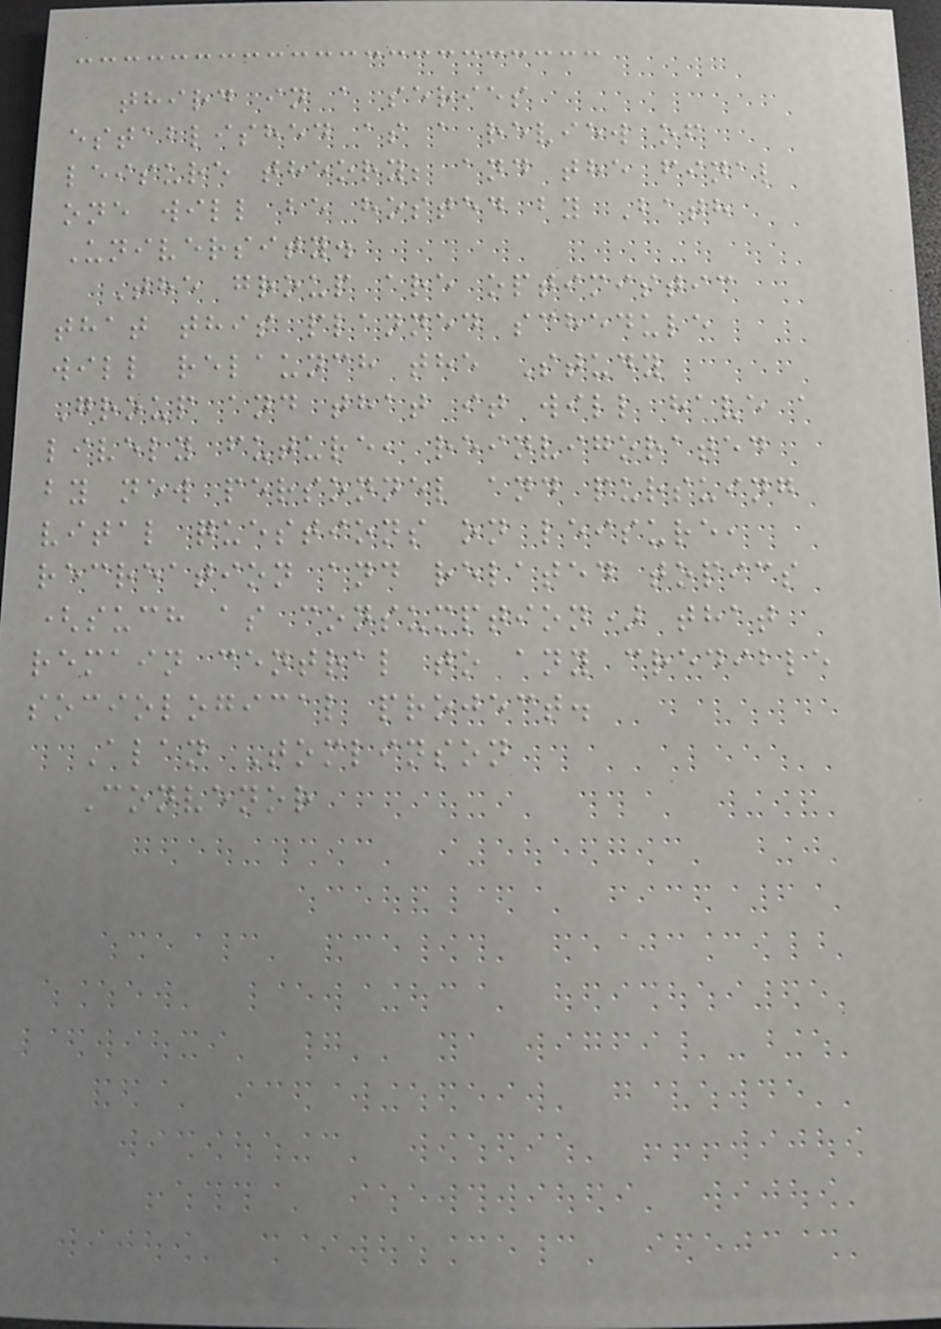third in a series
established as a review of
leisure theory; and the final
one will be hosted by Bath
University.
The group are optimistic
that this planned schedule
will relaunch the Study
Group and that it will have a
lively future, reinvigorated
by new personnel and pursuing
vital questions on leisure,
recreation and related topics
(such as consumption) that
remain central to any credible
sociological project.
Alan Tomlinson
Convenor
